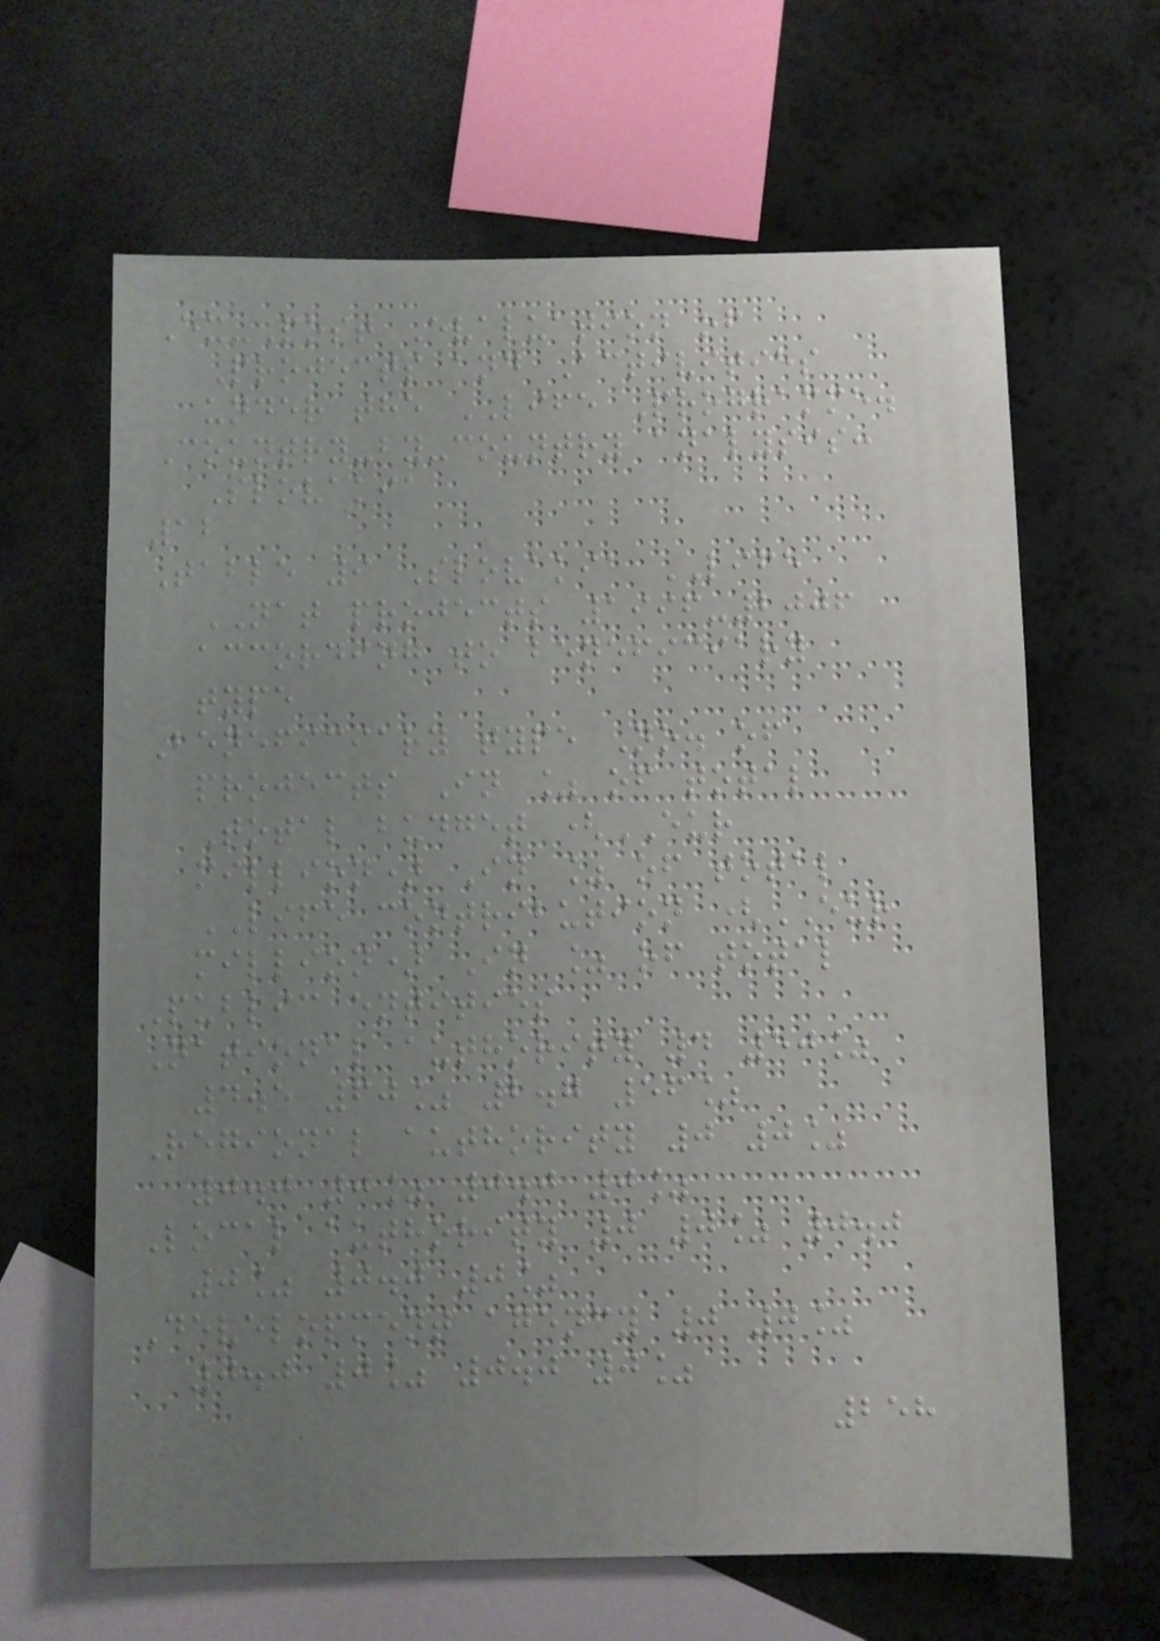Ex-Post Evaluation of
Projects and Activities
under the LIFE Programme.
Country-by-country analysis:
Slovakia
12
Table 9 Slovakia LIFE
NAT projects 1996-2006
according to beneficiary
type
Beneficiary type No. of
projects In % of total
Total budget (EUR
million) In % of total
LIFE contribution (EUR
million) In % of total
Public entities
National authority 4 50%
4.5 60% 2.7 56%
Regional authority 0 0%
0.0 0% 0.0 0%
Local authority 0 0% 0.0
0% 0.0 0%
Development agency 0 0%
0.0 0% 0.0 0%
258
